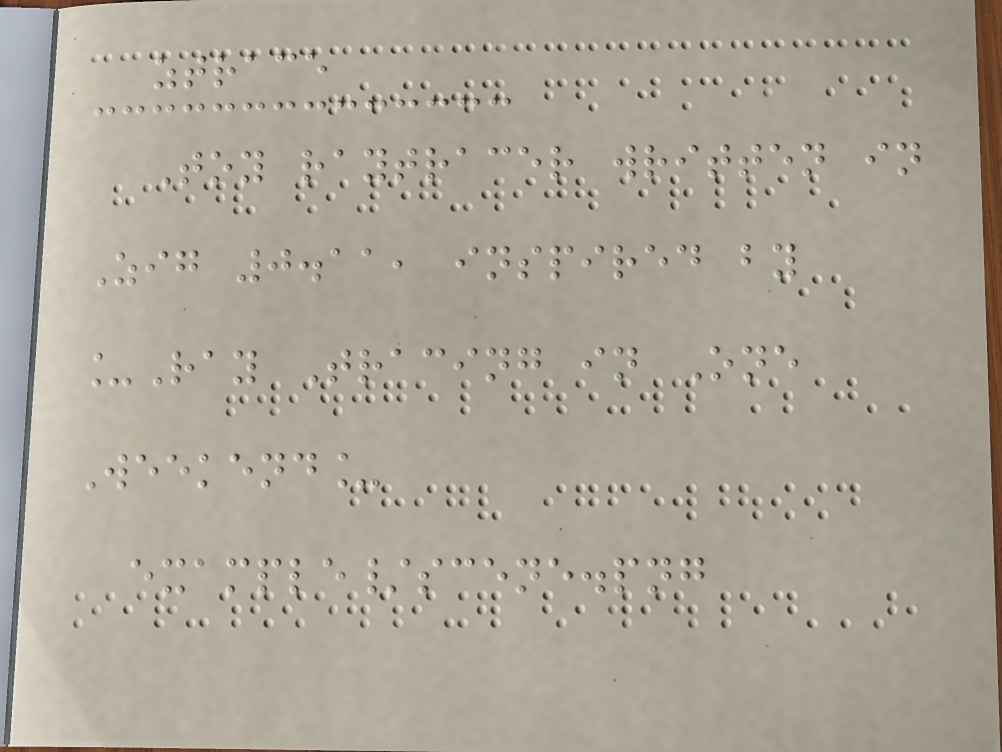ztrace
Toy raytracer written in
Zig 0.11, inspired by
_Ray Tracing in One
Weekend_
example/scene.png
